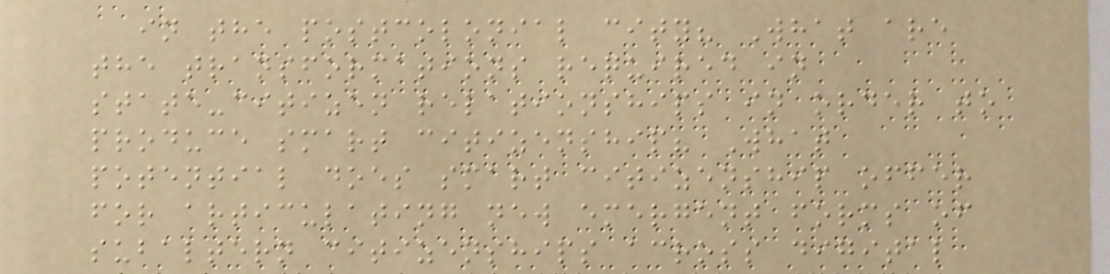in the postcolonial city? What are
the transformations required in
state-citizen relationships in order to
produce smart citizenship? What
potential does smart citizenship offer
for articulating new emergent forms of
subaltern citizenships across digital
